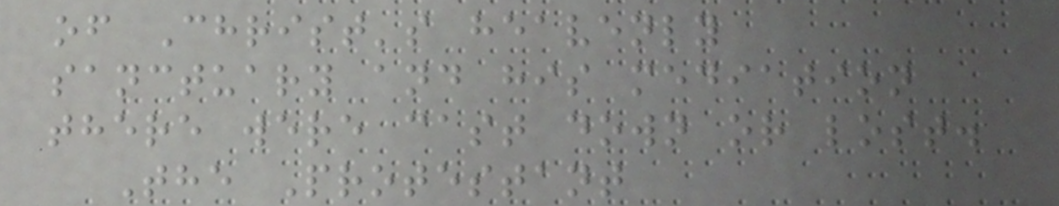of Christ's heavenly
sanctuary and his mediation
there were cast down or lost.
The Protestant
